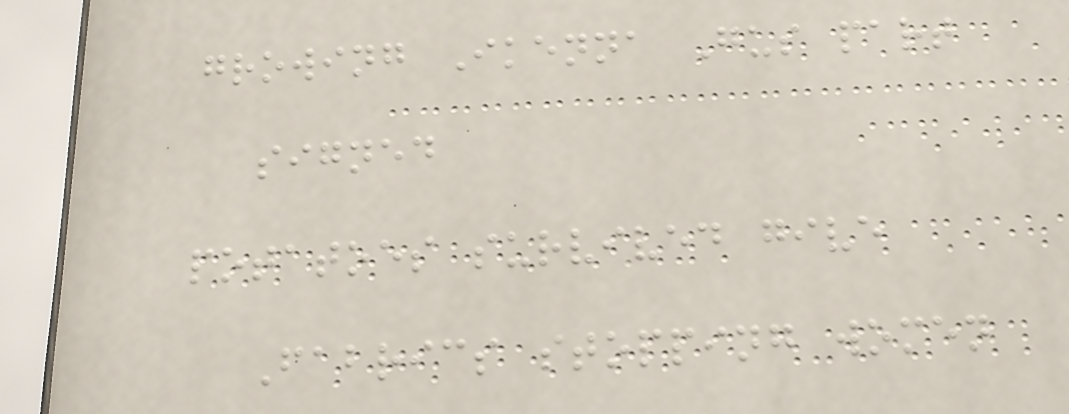growing Ikenna Gus part
signed
potatoes survived give
Fabrics stopping women
